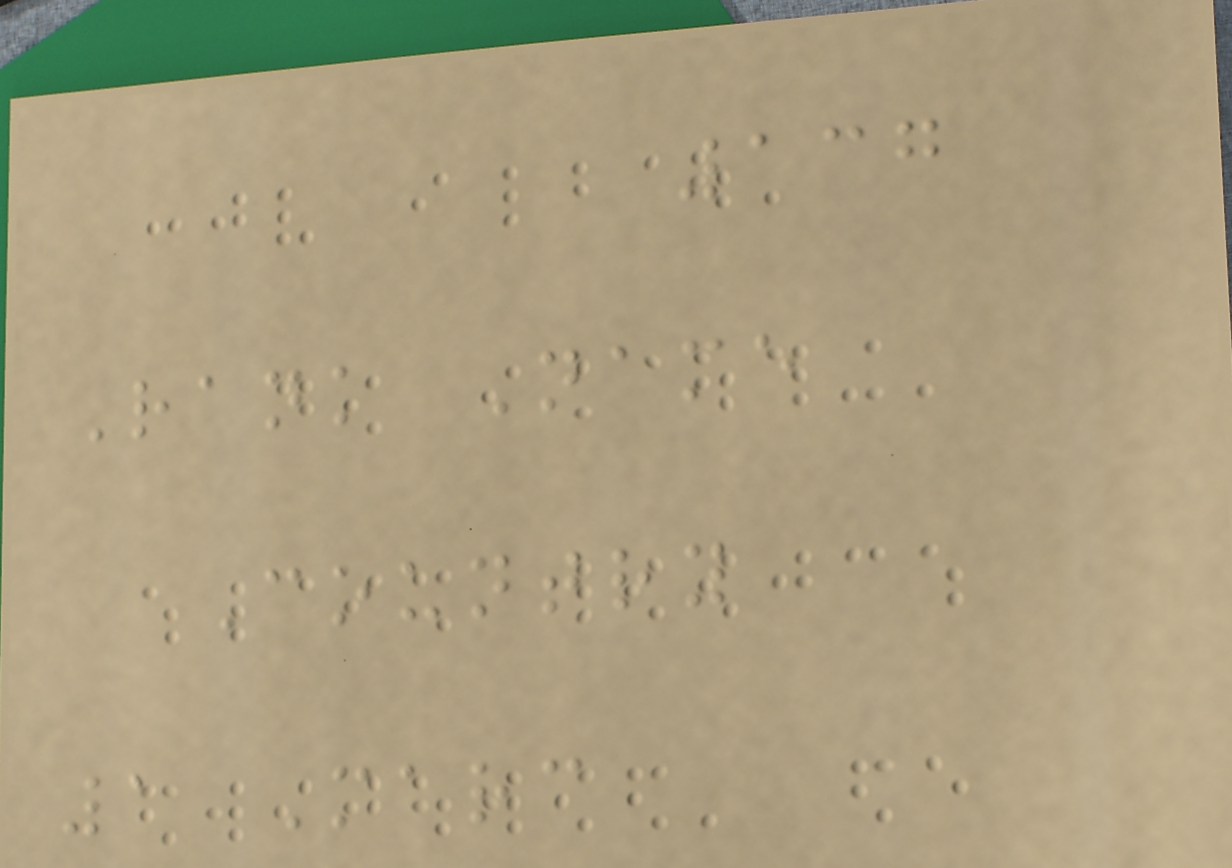137
Rank Name
Country
1 Marc
